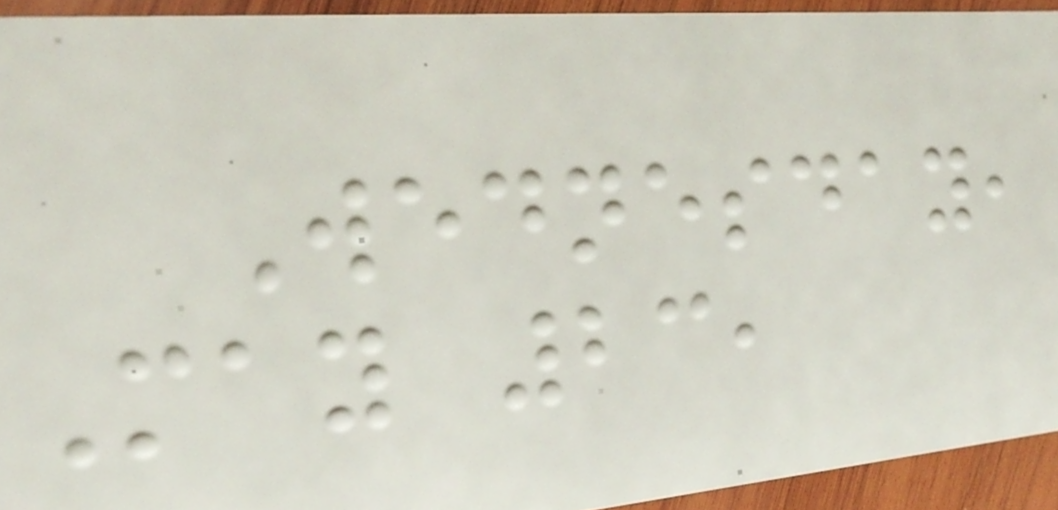Wednesday,
May 23,
